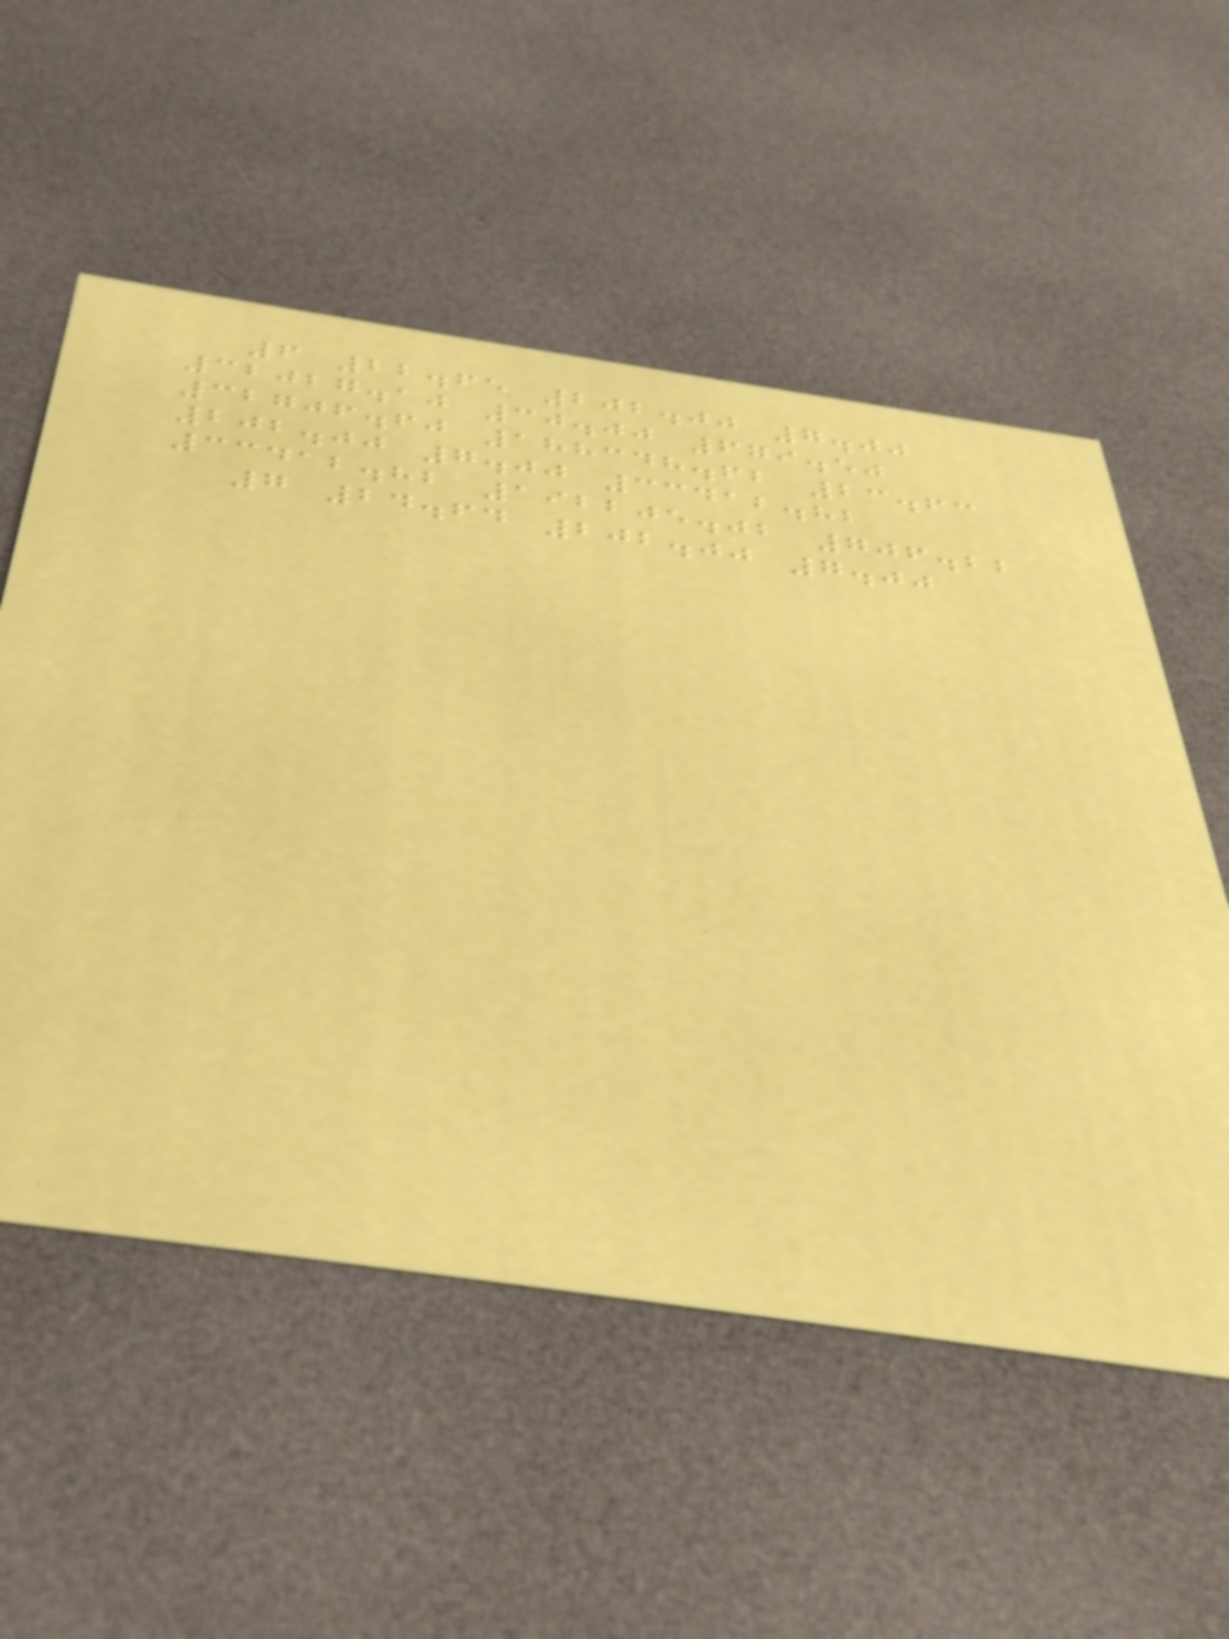6 22.65 202.00 7.00
32027.10 30.00 679.50
32706.60 188348.62 23.63
202.00 7.00 33412.82
33412.82 192205.02 706.22
7 24.64 202.00 7.00
